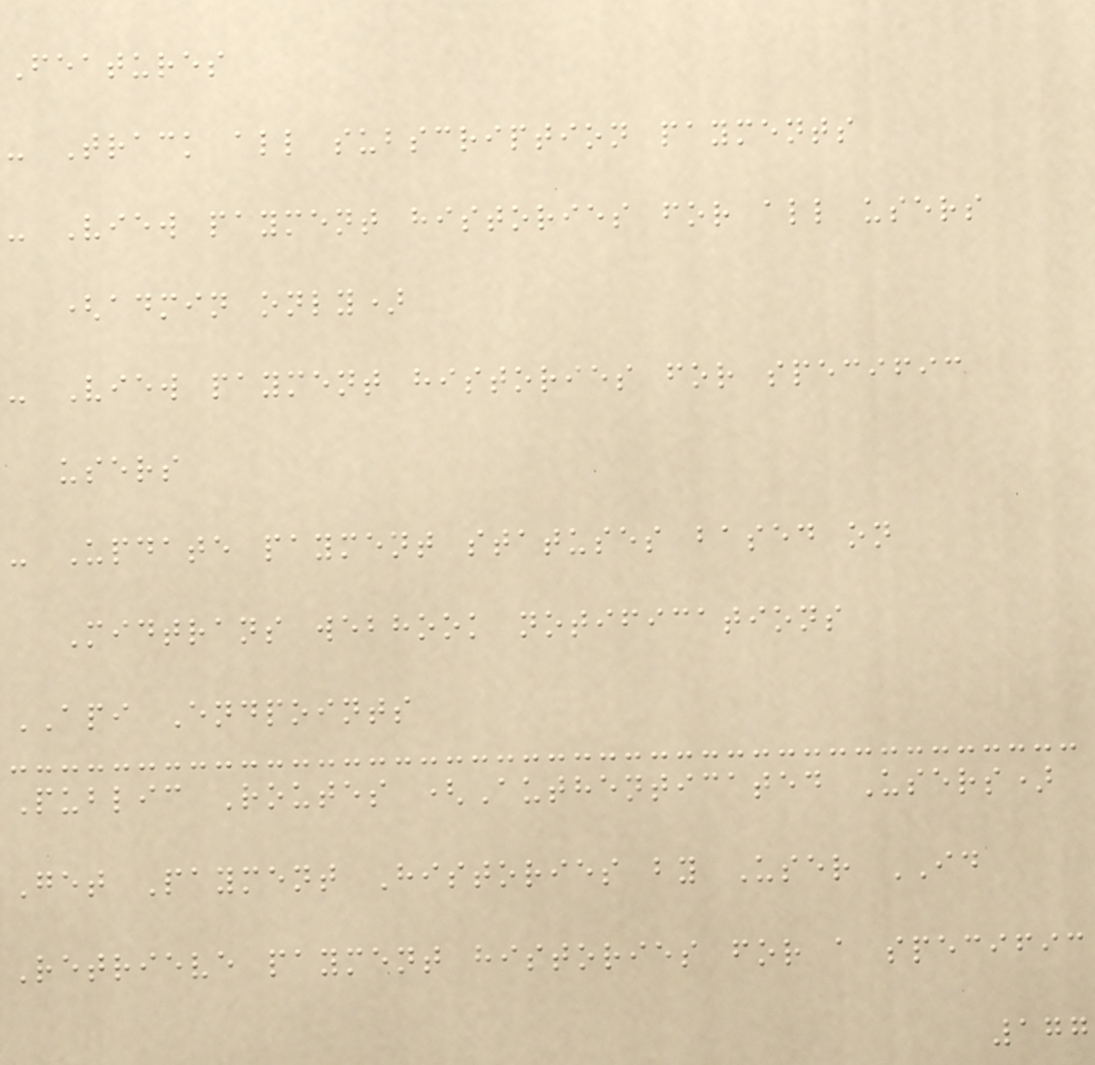Features
- Track all subscription payments
- View payment histories for all users
(admin only)
- View payment histories for specific
users
- Update payment statuses based on
Midtrans webhook notifications
API Endpoints
Public Routes (Authenticated Users)
Get Payment Histories by User ID
Retrieve payment histories for a specific
177
